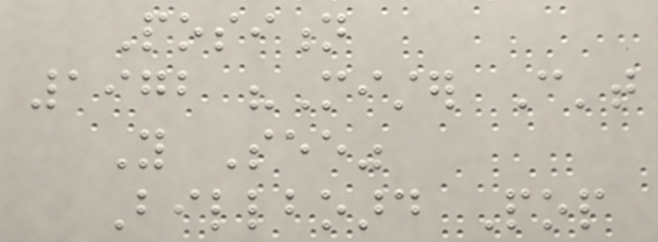Position
1972 "Mister Can't
You See"
Billboard Pop
